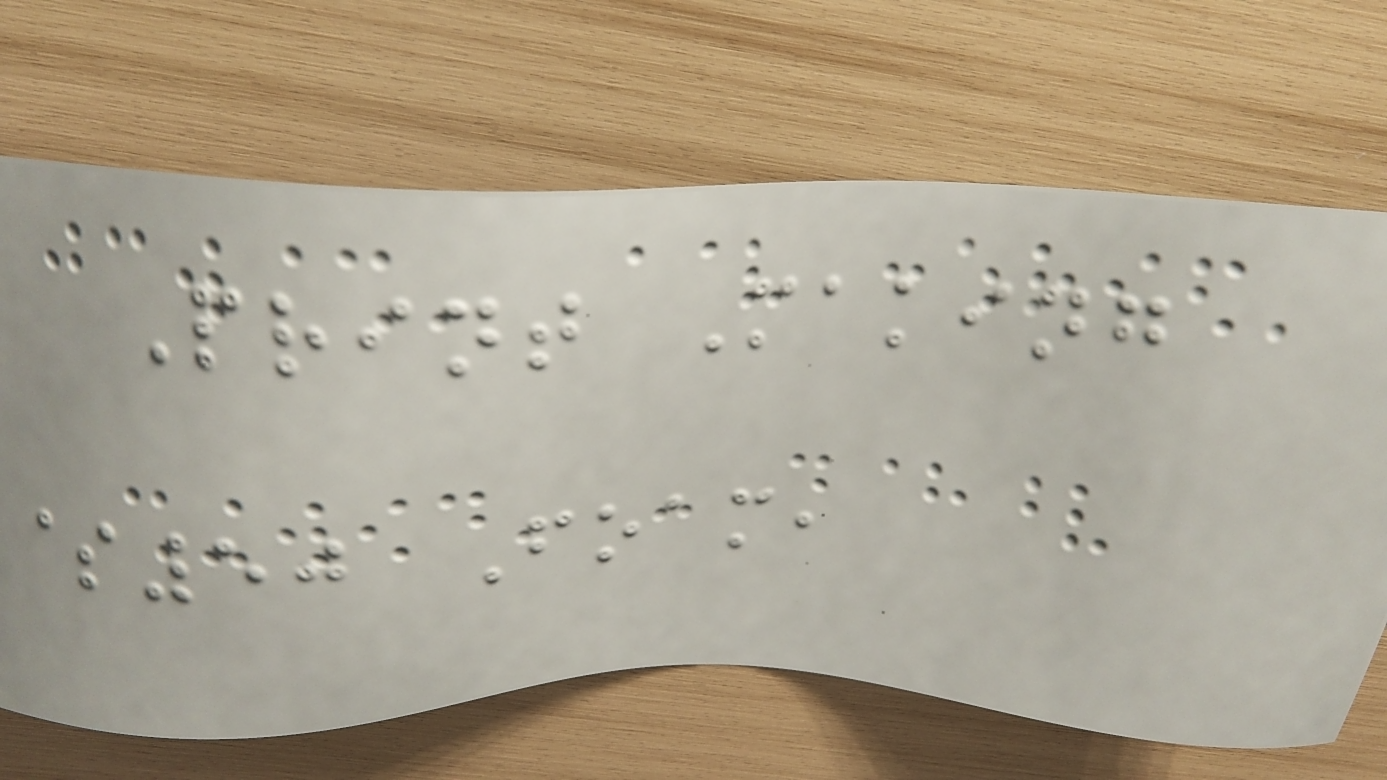Print Making
$50 Foam,
